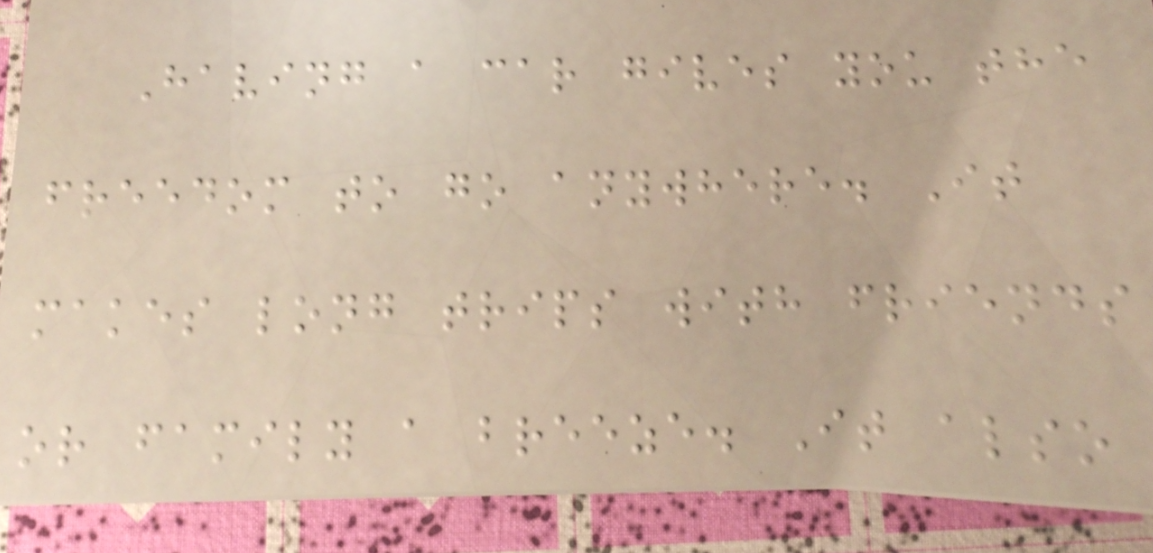Having a car gives you the
freedom to go anywhere. It
makes long trips with friends
or family a breeze. It also
